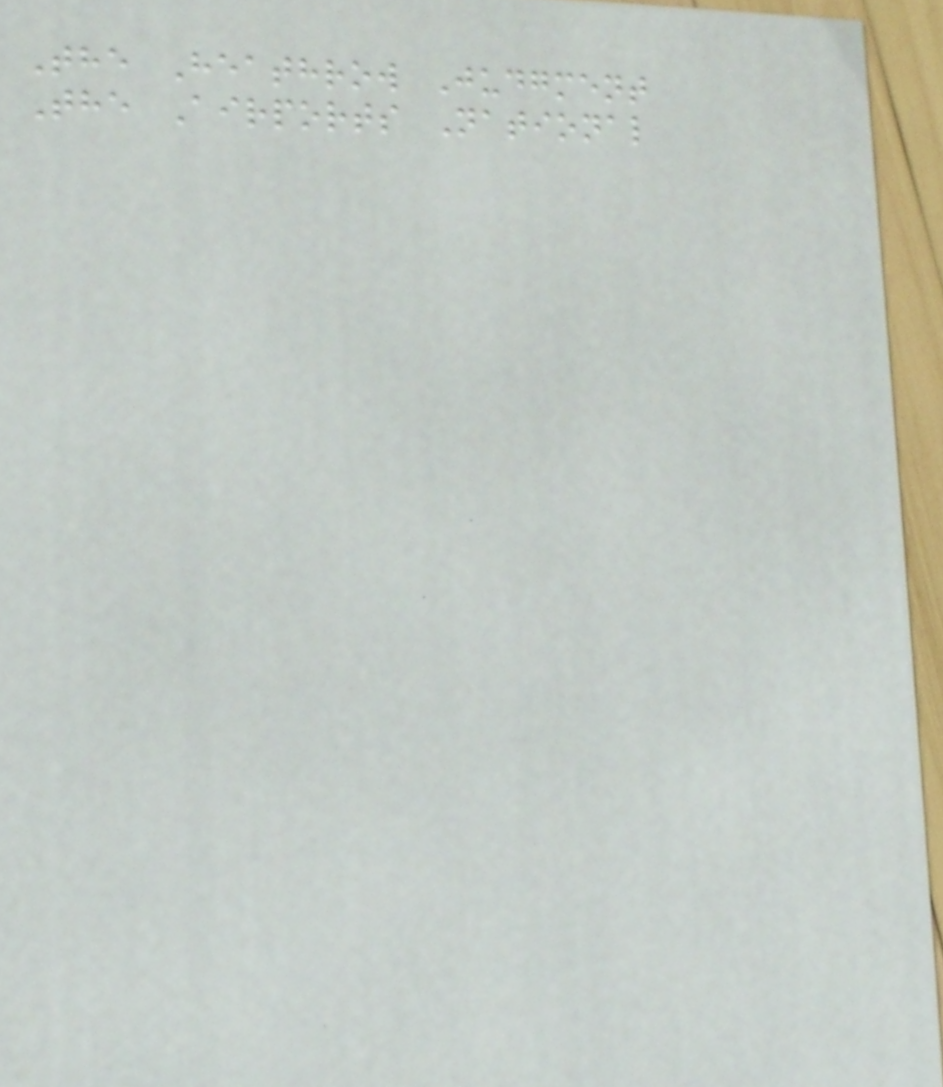The Heathrow Judgment
The Airports National
